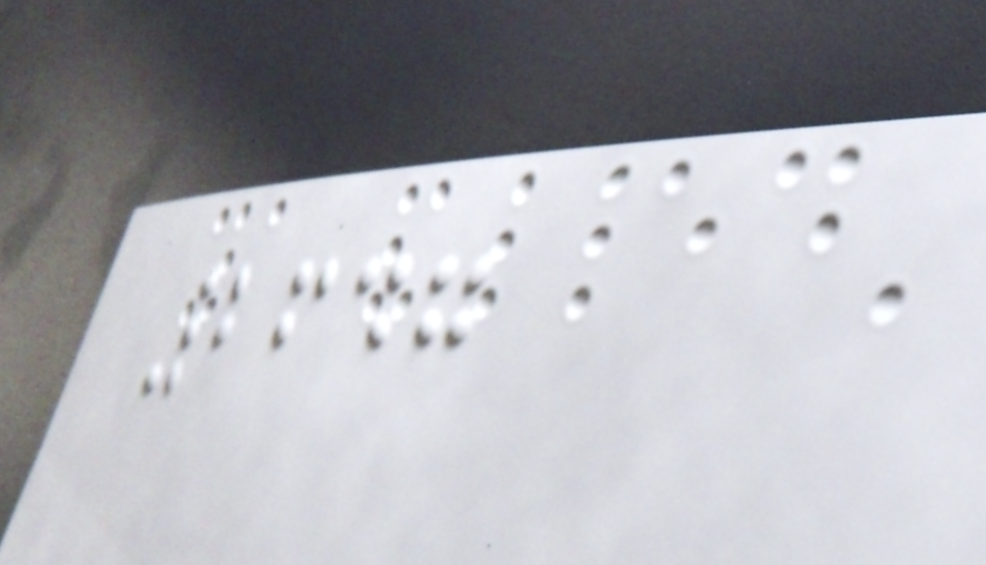2647
